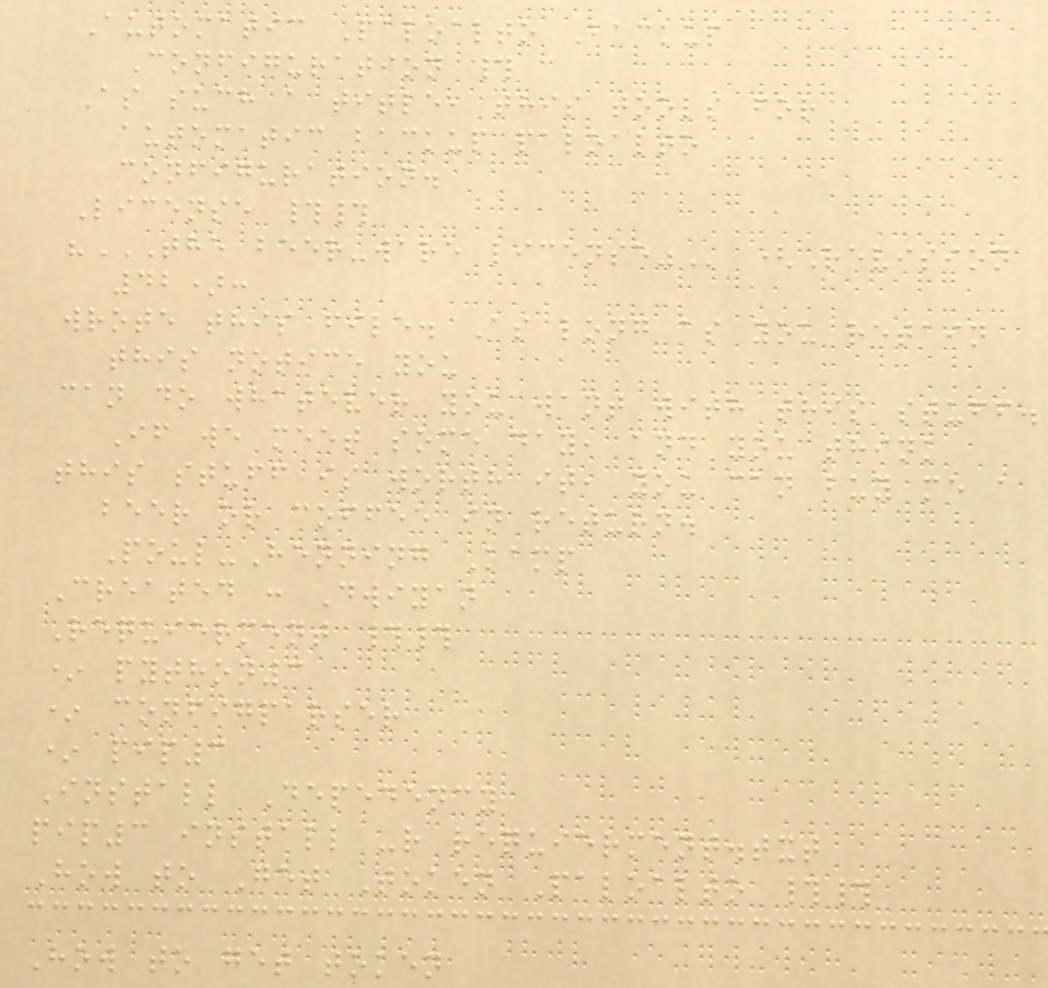Automatic Paloalto Backup
Configuration #
As such a title, this tools for
automatic backup paloalto
configuration.
License ##
"THE BEER-WARE LICENSE" (Revision
42):
wrote this file. As long as you retain
this notice you
can do whatever you want with this stuff.
If we meet some day, and you think
this stuff is worth it, you can buy me a
beer or coffee in return.
Poul-Henning Kamp
Created : Dwiyan
Requierment ##
* python3
* configparser
* pip3
Install Depedency
pip3 install -r requierment.txt
How to Get Token Paloalto ##
How to get token
